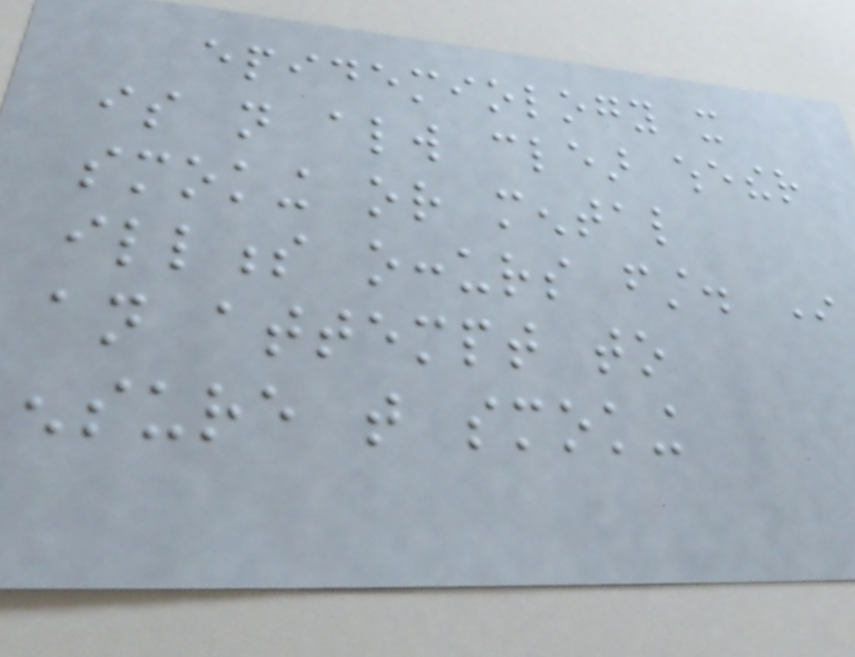epidemiology it
is not always clear whether
smoking or mental
illness occurs first. In
an attempt to
ensure that smoking
